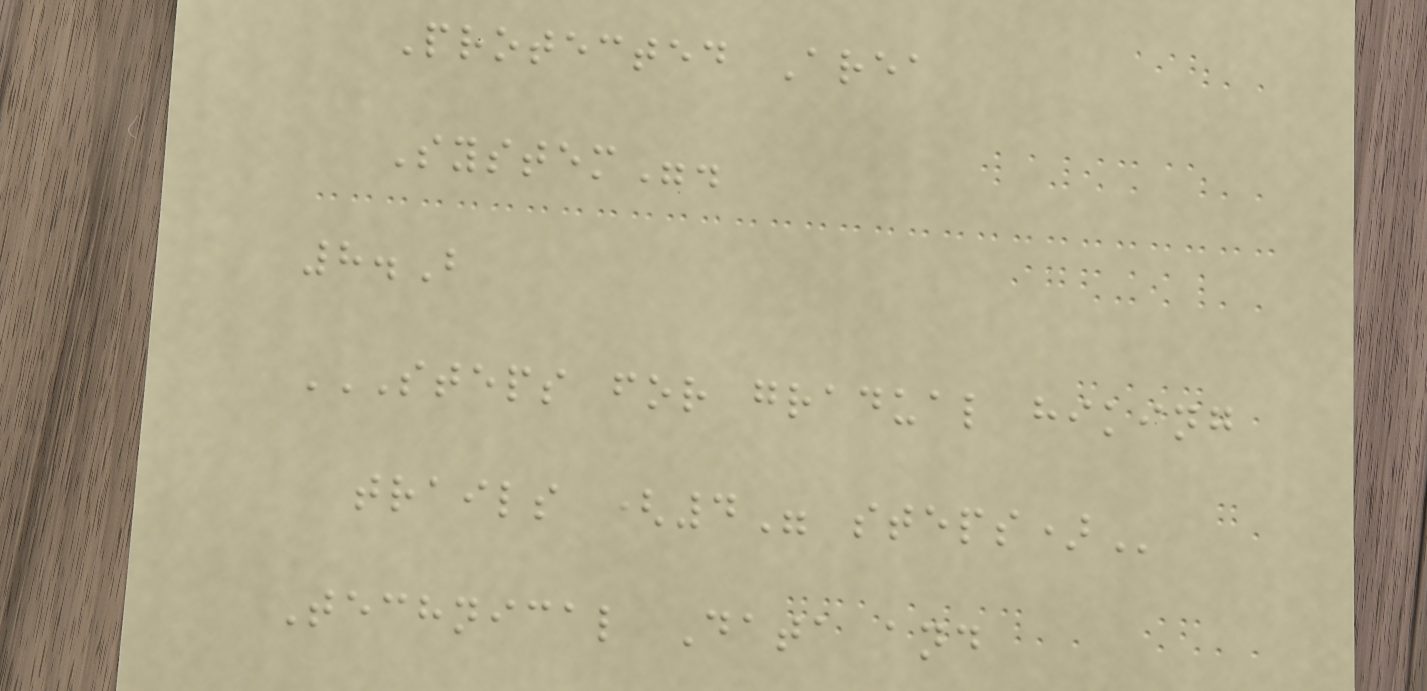Protected Area
System".
8.B
STEPS FOR GRADUAL HIKING
TRAILS (4" STEPS)
Technical Data and
